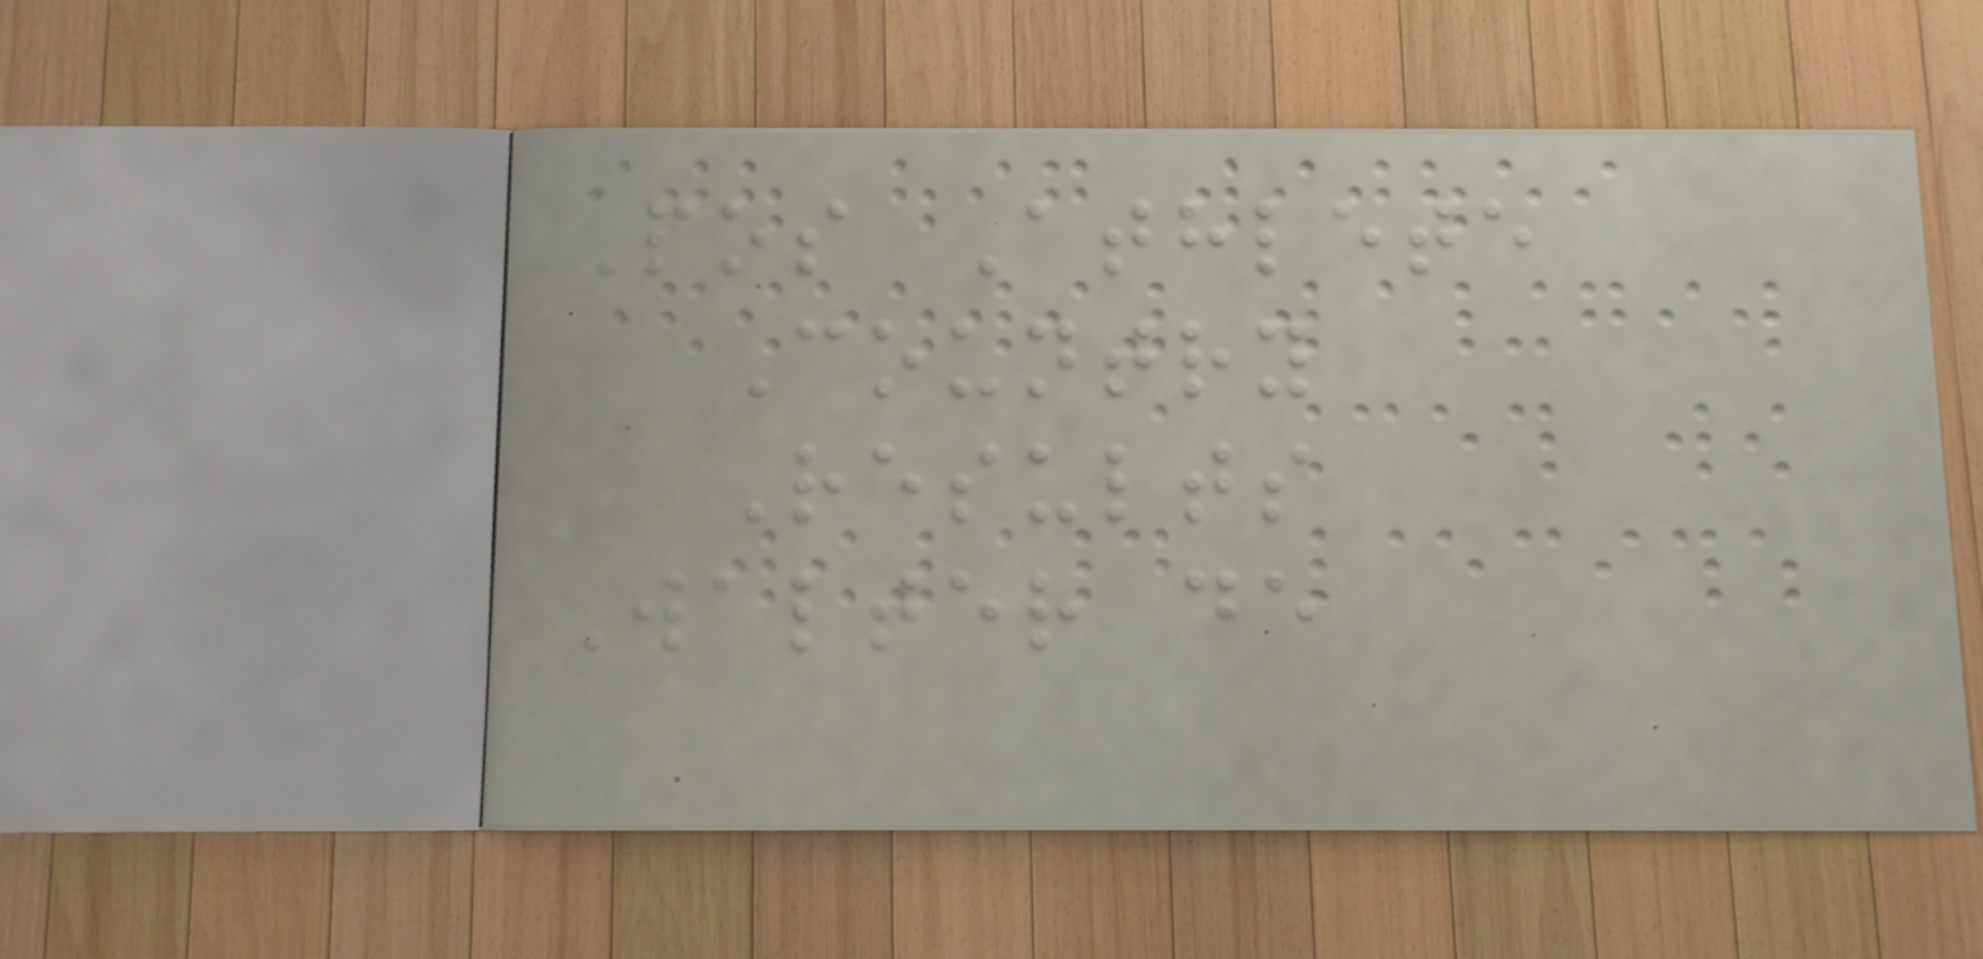Pos Athlete
Country
Results
Walter de
